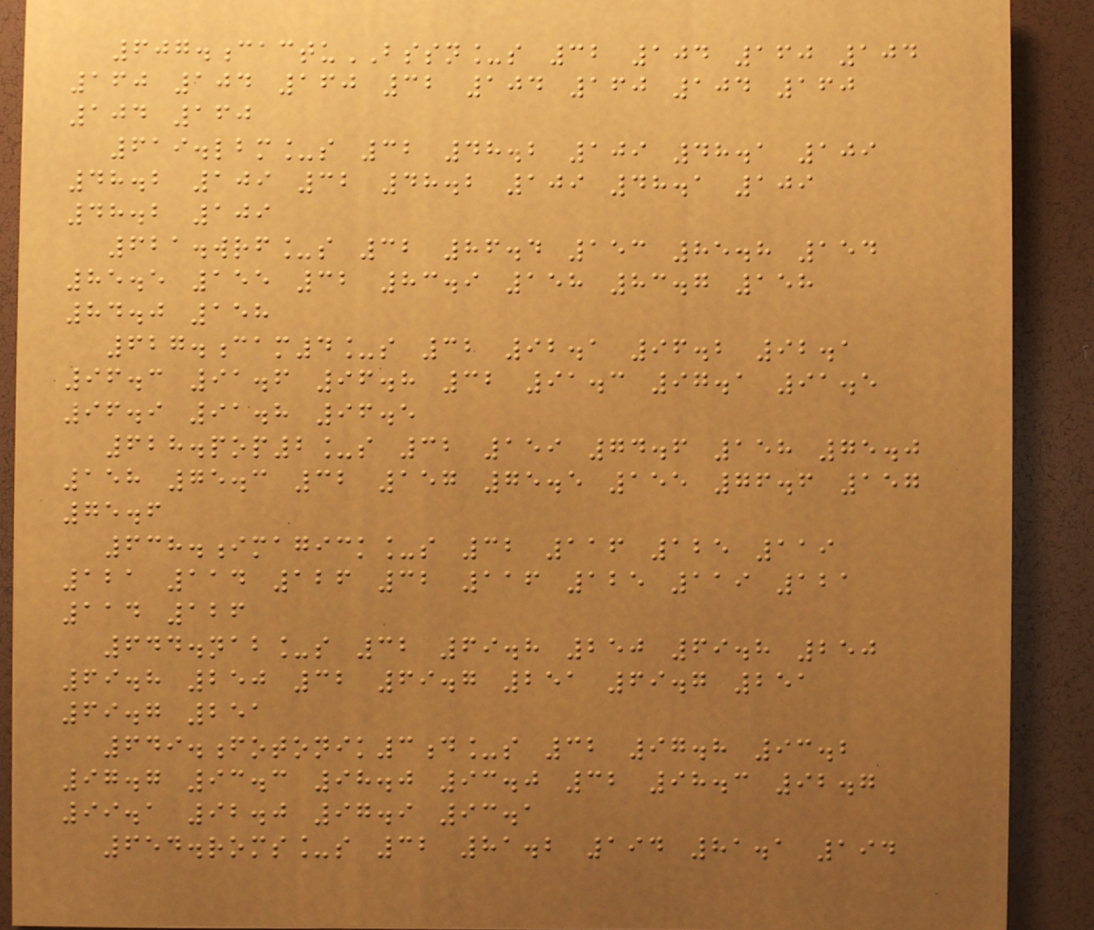607.cactuBSSN_s 32 104 160 104
160 104 160 32 104 160 104 160
104 160
619.lbm_s 32 48.2 109 48.1 109
48.2 109 32 48.2 109 48.1 109
48.2 109
621.wrf_s 32 86.4 153 85.8 154
85.5 155 32 83.9 158 83.7 158
84.0 158
627.cam4_s 32 92.1 96.2 92.1
96.3 91.6 96.8 32 91.3 97.1 91.5
96.9 91.8 96.5
628.pop2_s 32 159 74.6 158 75.0
158 75.3 32 157 75.5 155 76.6 157
75.6
638.imagick_s 32 116 125 119
121 114 126 32 116 125 119 121
114 126
644.nab_s 32 69.8 250 69.8 250
69.8 250 32 69.7 251 69.7 251
69.7 251
649.fotonik3d_s 32 97.8 93.2
97.7 93.3 98.0 93.0 32 98.3 92.7
99.1 92.0 97.9 93.1
654.roms_s 32 81.2 194 81.1 194
